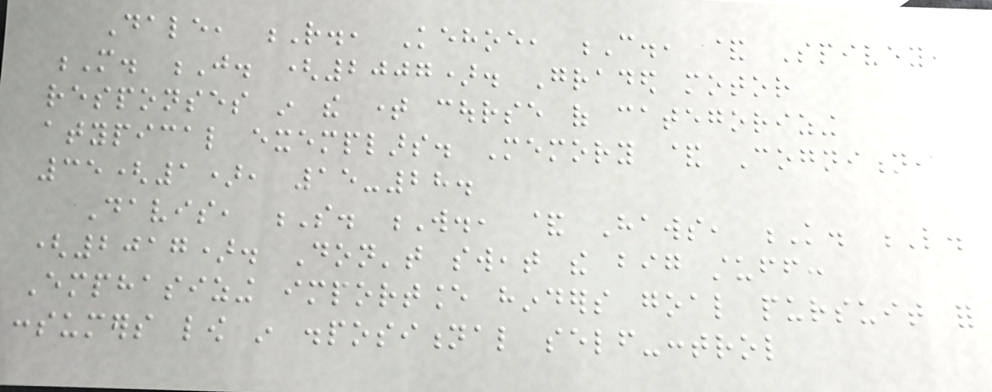Dale, R., Kehoe, C., & Spivey,
M. J. (2007). Graded motor
responses in the time course of categorizing
atypical exemplars. Memory & Cognition,
35(1), 15-28.
Davis, S. W., & Haws, K. L.
(2017). Don't sweat the big stuff:
Emphasizing importance hinders goal pursuit for
consumers low in dispositional self-control
